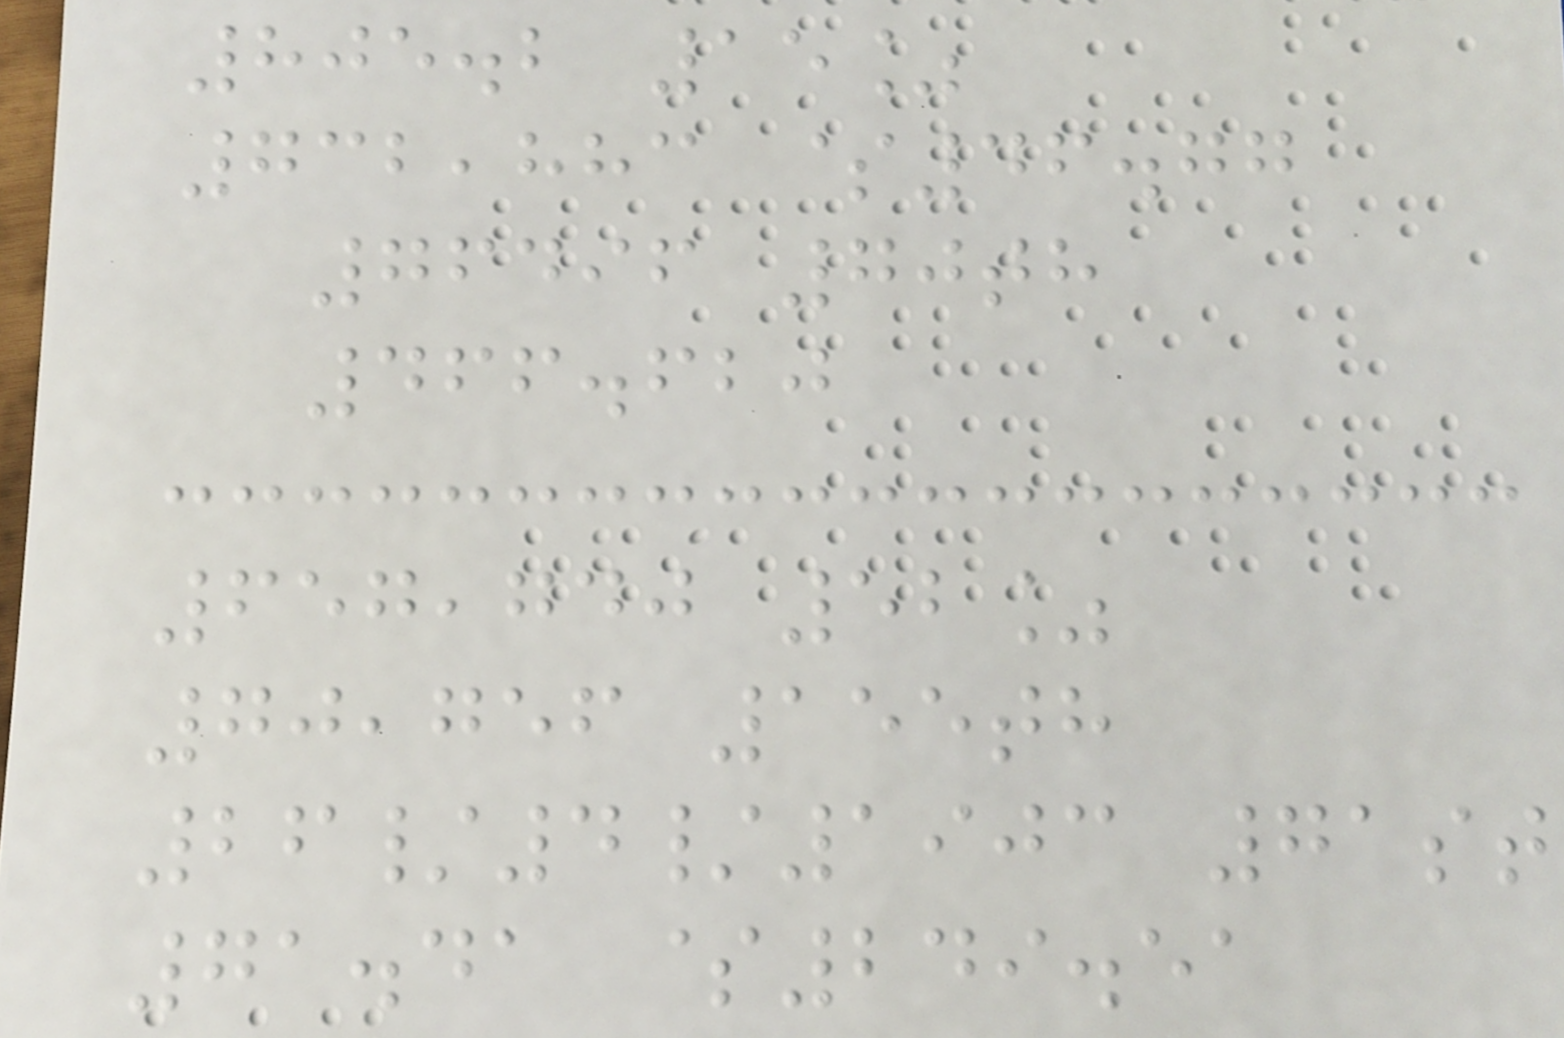805.2 15%
732,883 $46.77
76496 70th
466.620
657,740 52%
70,756 155th
26/4/1903 71st
71.41 $249.51
